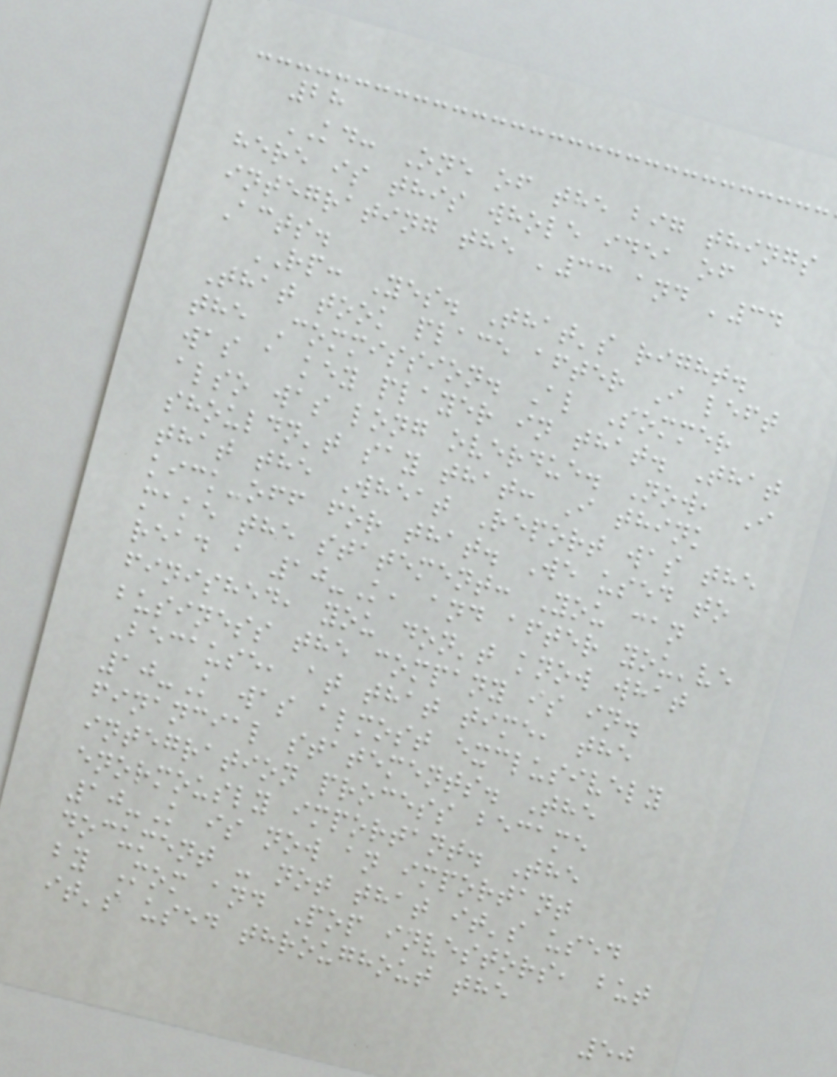28
KD: One of the big things
here is this whole idea of
integrating the '33 and '34
Acts.
RP: Yes. That's right.
That took place after I left
the Commission. Al Sommer
was a key player in that. That
also was long overdue. Now, I
shouldn't say that: I think
that the Wheat Report was the
kick-off for that. We used to
make the statement: You can
read a 10-K, and after you've
finished, you don't know what
business the company is in.
Because, at that time, the
10-K was almost exclusively
financial statements. The
integration process became
enormously important. The
10-K is now an important
document - not that it's used
by Mom and Pop investors, but
it's used throughout the
50
